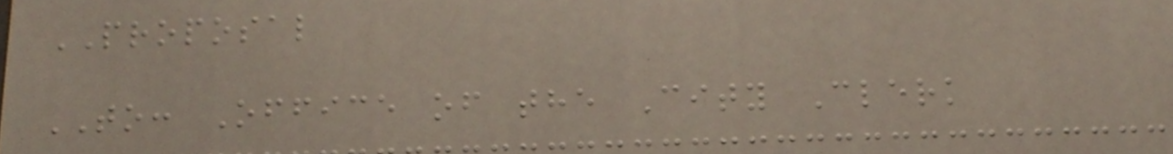PROPOSAL
TO: Office of the City Clerk
